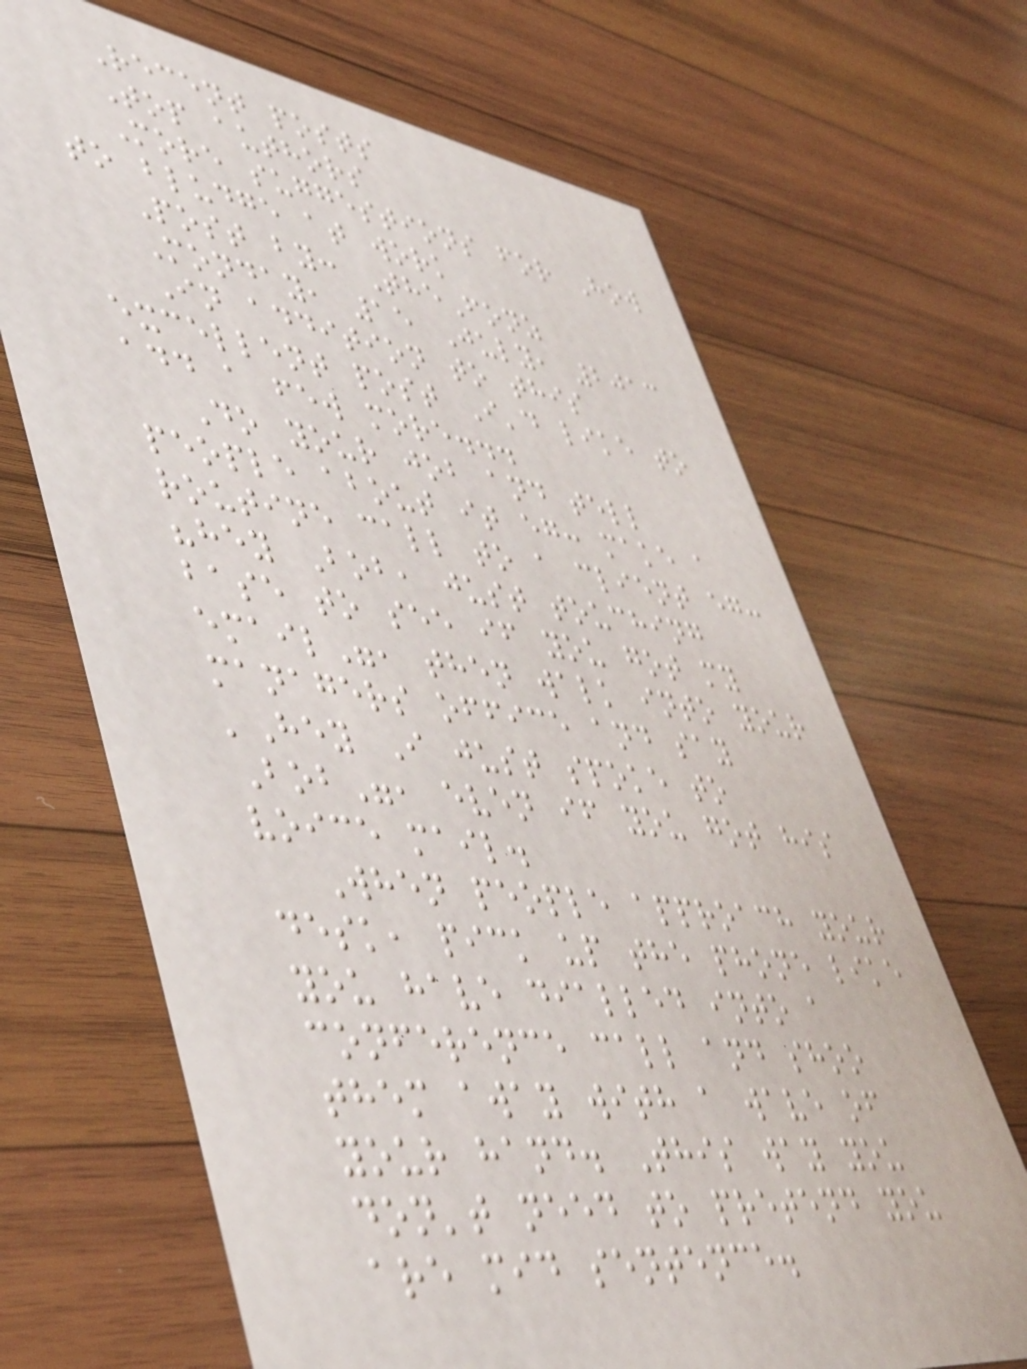Recent posts
Top authors
More suggestions for How
to bludge at work
Post by: TheFonz
Monday, 15 July, 2013
In addition to this
excellent post I'd like to
add a few more...
Do your job and tell
people about it eg: make a
routine call to a client eg:
"hey Bob, just touching
base to see if you got my
email", then walk into your
managers office and say
'Hey I just spoke to
Bob", even if you got his
voice mail.
When people approach your
desk, pick up the phone like
you have dialled into a
conference call and shoo
them away with a wave of
your hand. This way you
don't need to pretend you
are mid sentence.
